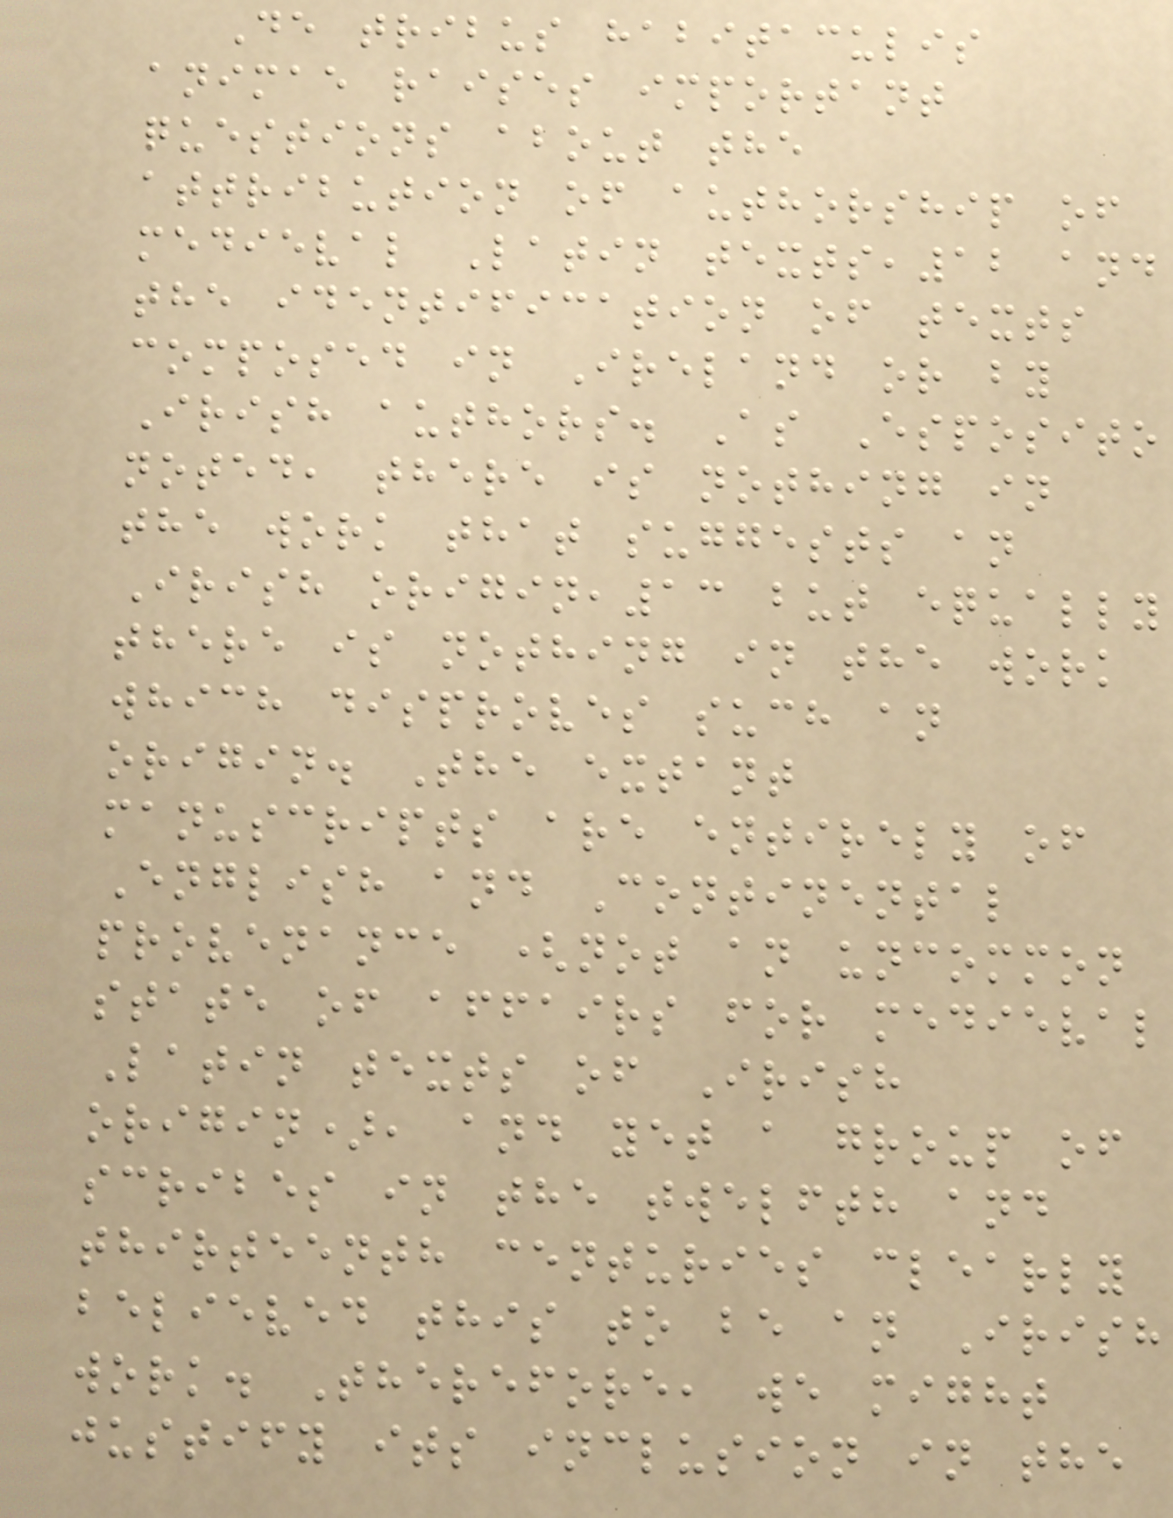De tribus habitaculis
animae raises important
questions about the
attribution of authorship of
medieval Latin texts,12 and
the identification of texts
composed in Ireland or by
Irish authors. As Esposito
noted, there is nothing in
the work that suggests an
Irish origin,13 but equally
there is nothing in the work
which disproves such an
origin. The extant
manuscripts are entirely of
English and Continental
provenance (not an uncommon
state of affairs for medieval
Latin texts of Irish
origin), and yet a group of
scribes in the twelfth and
thirteenth centuries clearly
believed this to be an Irish
work. Therefore, we might
justify its inclusion in the
